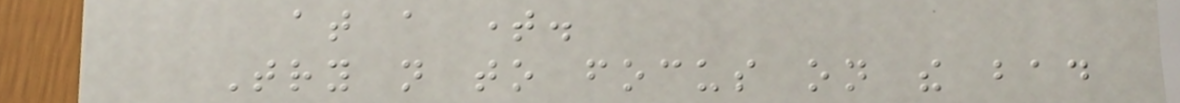at a time.
Try not to focus on the bad
